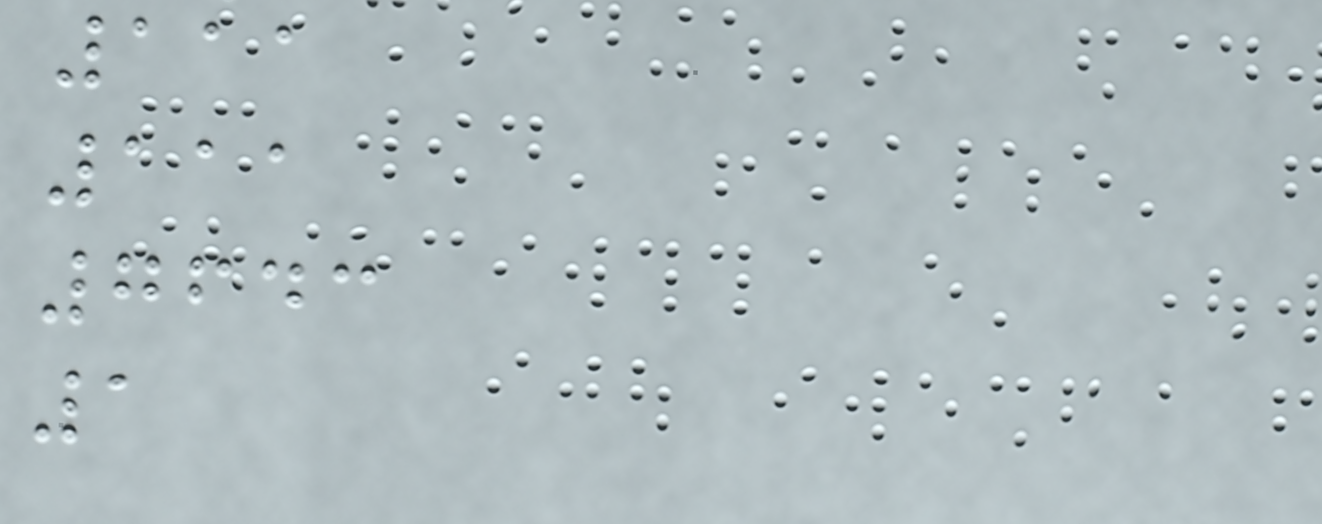111
111
7643
1
